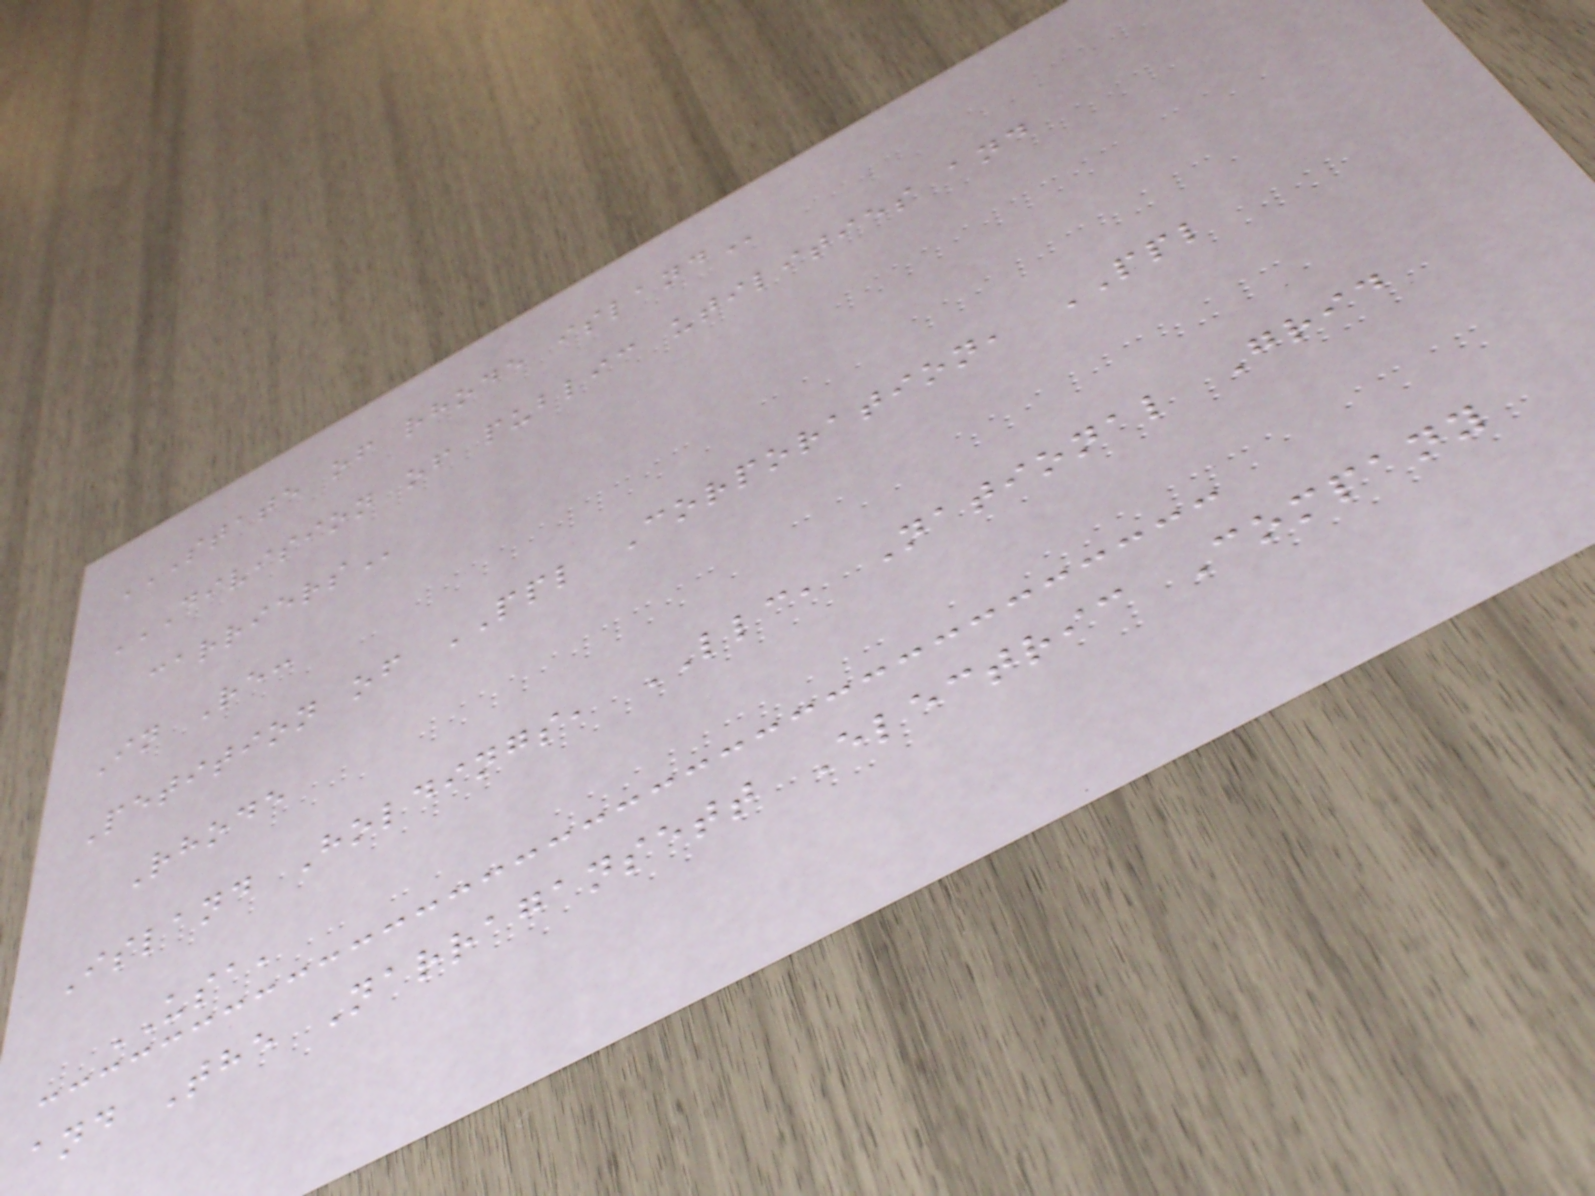STATE OF RHODE ISLAND
DIVISION OF PUBLIC UTILITIES AND
CARRIERS
In Re:
Petition of PPL Corporation, PPL
Rhode
Island Holdings, LLC, National Grid
USA,
and The Narragansett Electric Company
